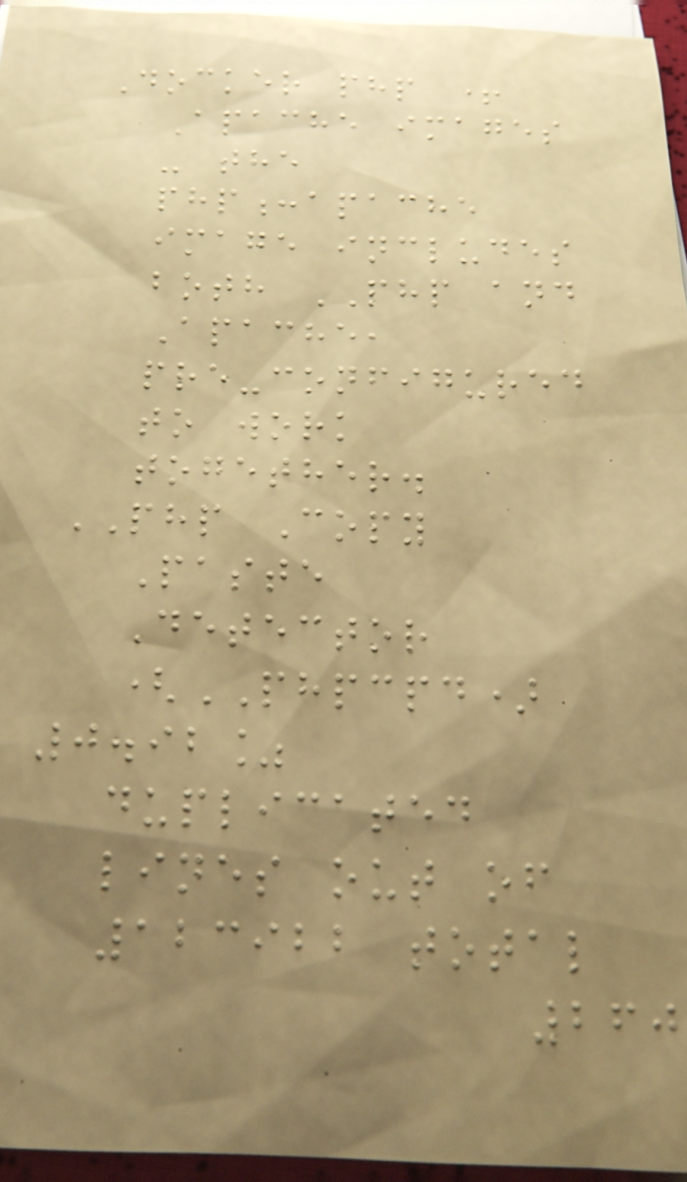Docker php +
Apache images
- the
php:apache
image includes
both PHP and
Apache,
pre-configured
to work
together.
PHP Copy
Paste
Detector
(PHPCPD)
0.92%
duplicated
lines out of
123922 total
260
